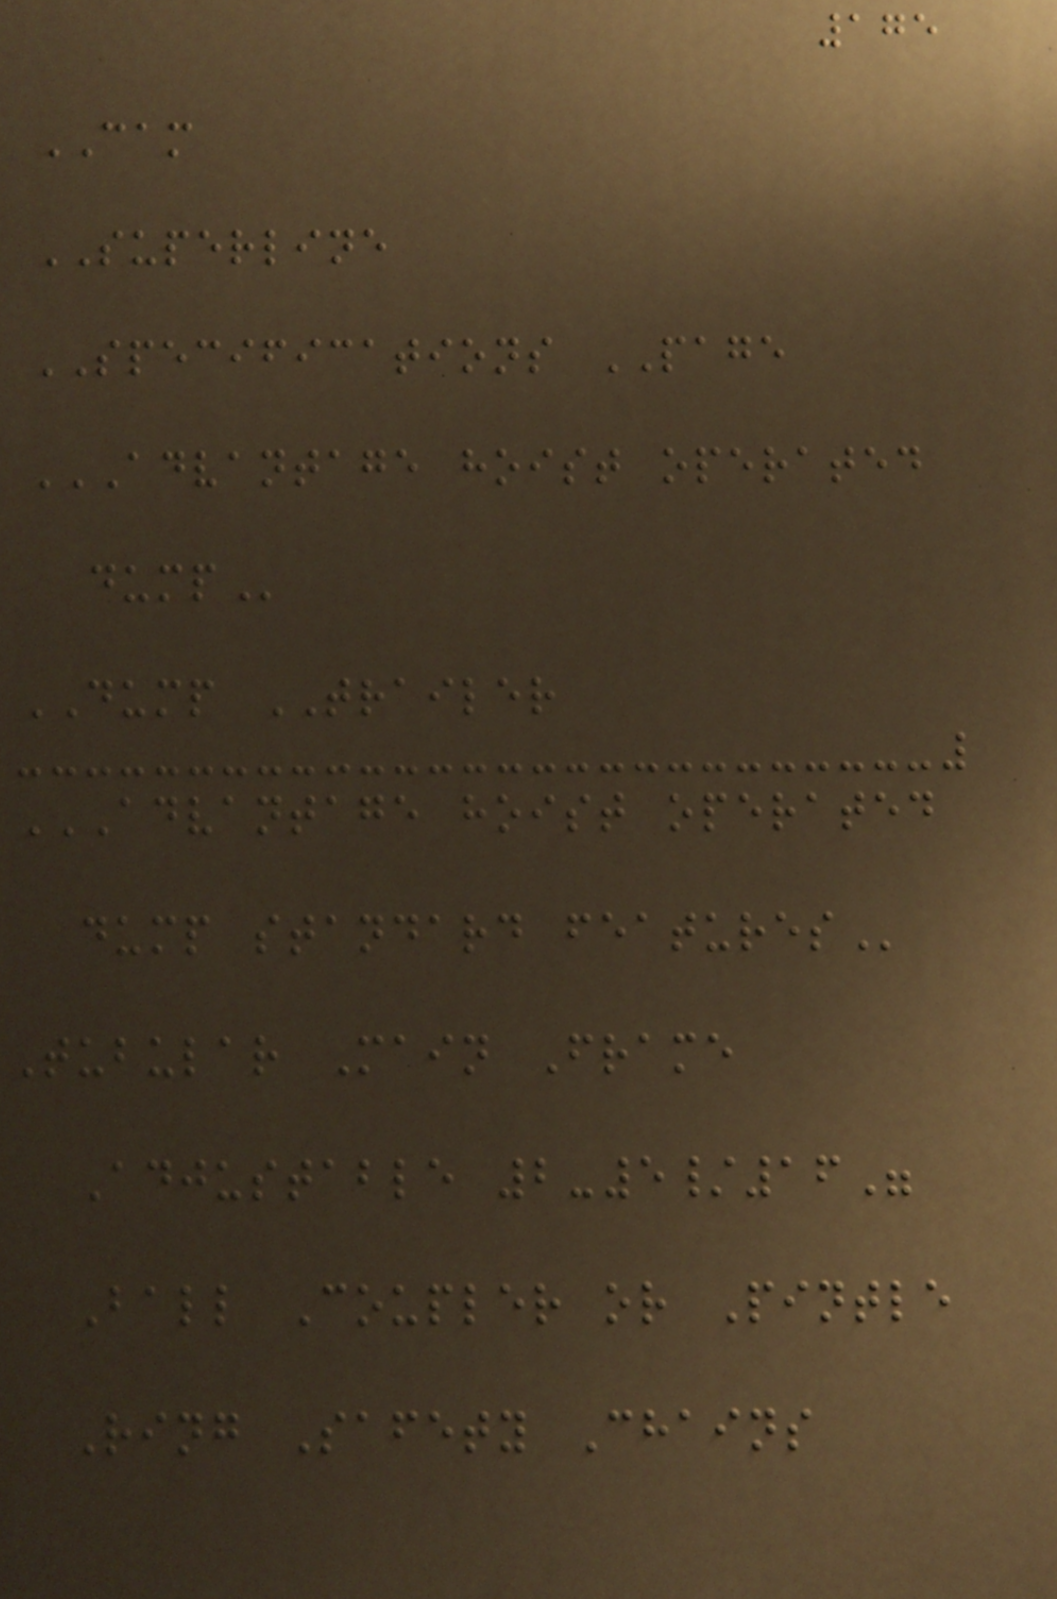175
CAM
SUPERLINE
SPECIFICATIONS PAGE
ADVANTAGE HOIST OPERATED
DUMP
DUMP TRAILER
ADVANTAGE HOIST OPERATED
DUMP STANDARD FEATURES
Tubular Main Frame
Adjustable 2-5/16"
Ball Coupler or Pintle
Ring Safety Chains
